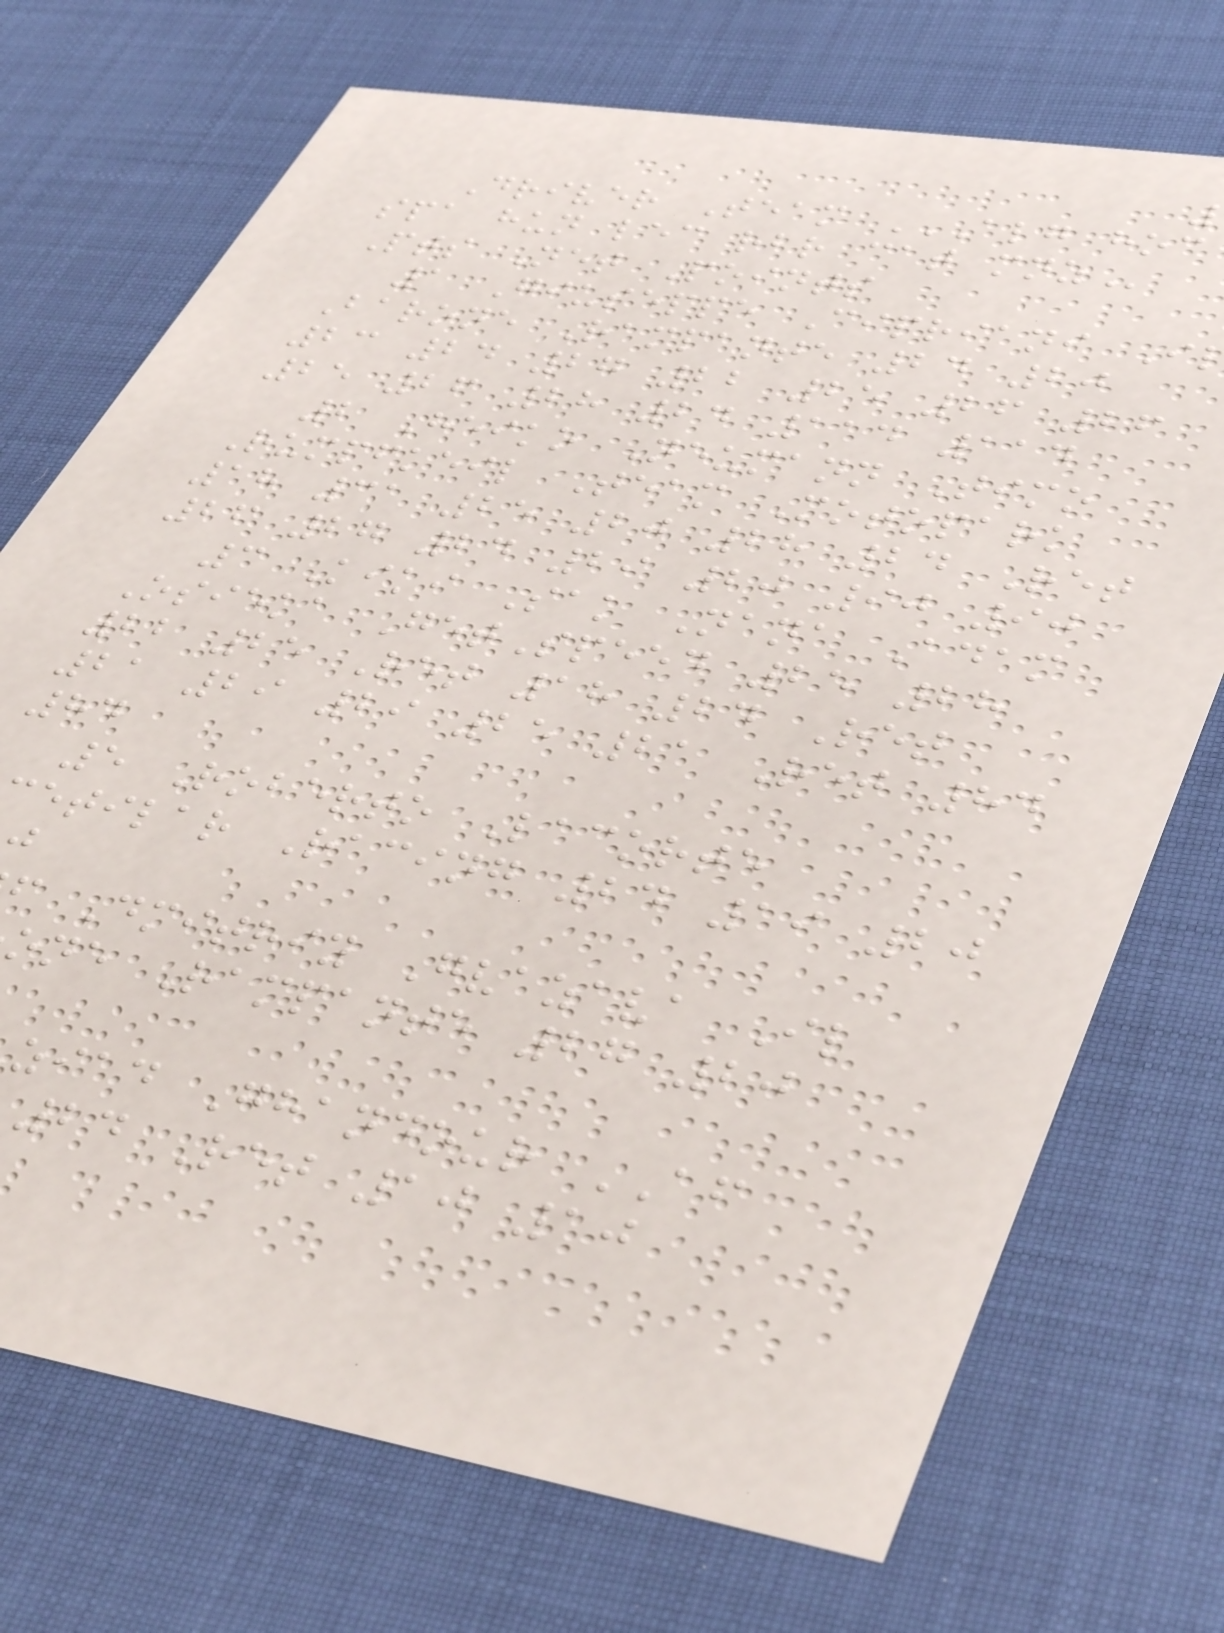Driver Team ALG HOC
spa hun lec rbr cat
Pts Net Points
1 Giuseppe Cipriani I
Barone Rampante 24 20
23 24 27 22 25 26 26
25 26 28 24 114 114
2 Heiko Neumann Timo
Rumpfkeil Team Motopark
18 31 25 20 28 24 Ret
26 27 24 29 20 90 90
3 Kiki Sak Nana Adam
Osieka GetSpeed 25 28
22 25 Ret 18 24 Ret
21 29 29 25 21 Ret 84
84
5 Roberto Lacorte
etilar Racing 24 19 20
f Dmitriy Gvazava Il
one Rampante 27 20
ziad Ghandour AF
24 Ret 10 10
